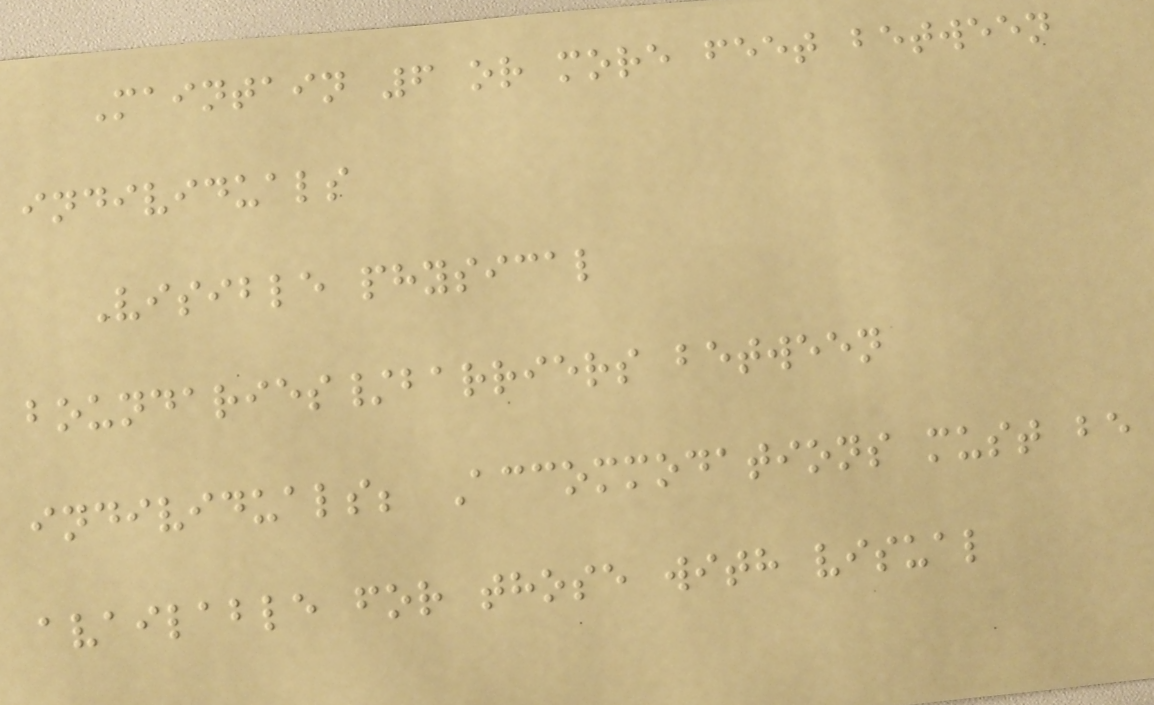Maintain 6 or more feet between
individuals
Visible physical
boundaries/barriers between
individuals; Accommodations must be
available for those with visual
